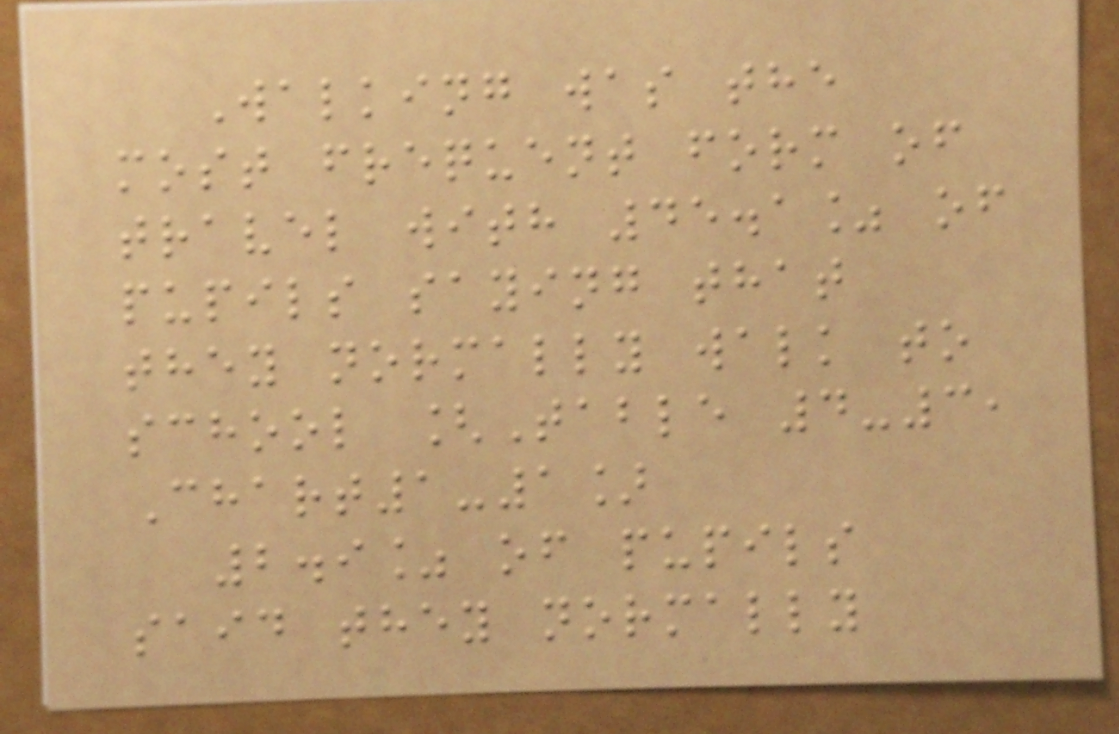Walking was the
most frequent form of
travel with 45.1% of
pupils saying that
they normally walk to
school [Table 4-3,
Chart1-1]
2.9% of pupils
said they normally
